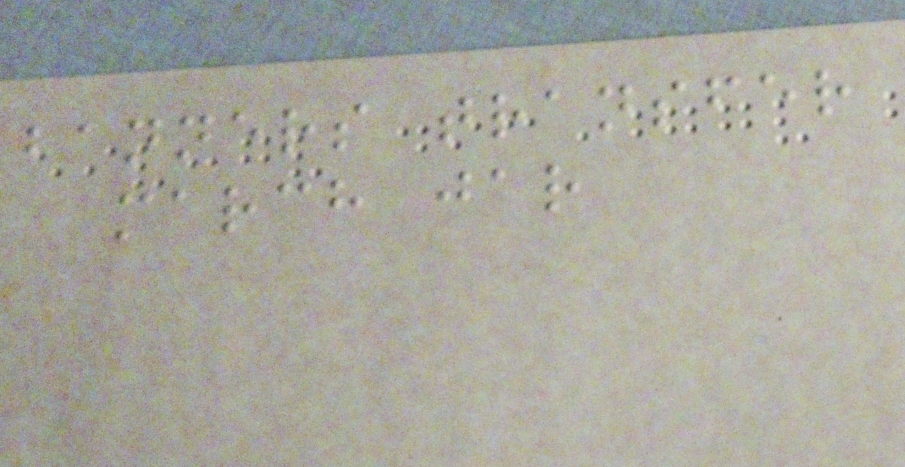banners transfer
march jar
